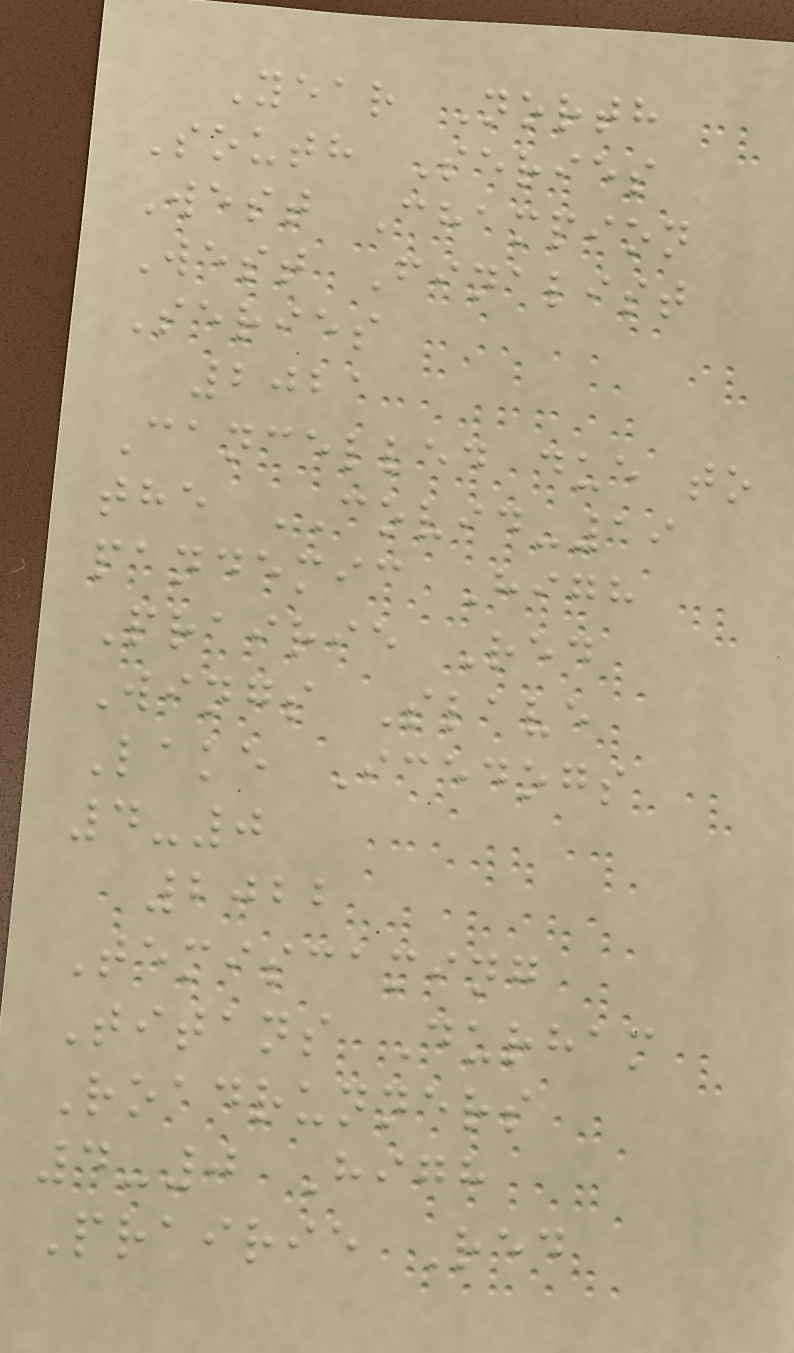Year North
South Series
West Champion
West Finalist
Series
2021
Cancelled due to
the COVID-19
pandemic High
Prairie Red
Wings Slave
Lake Icedogs
4-0
2022
Temiscaming
Titans Durham
Roadrunners
4-0 High
Prairie Red
